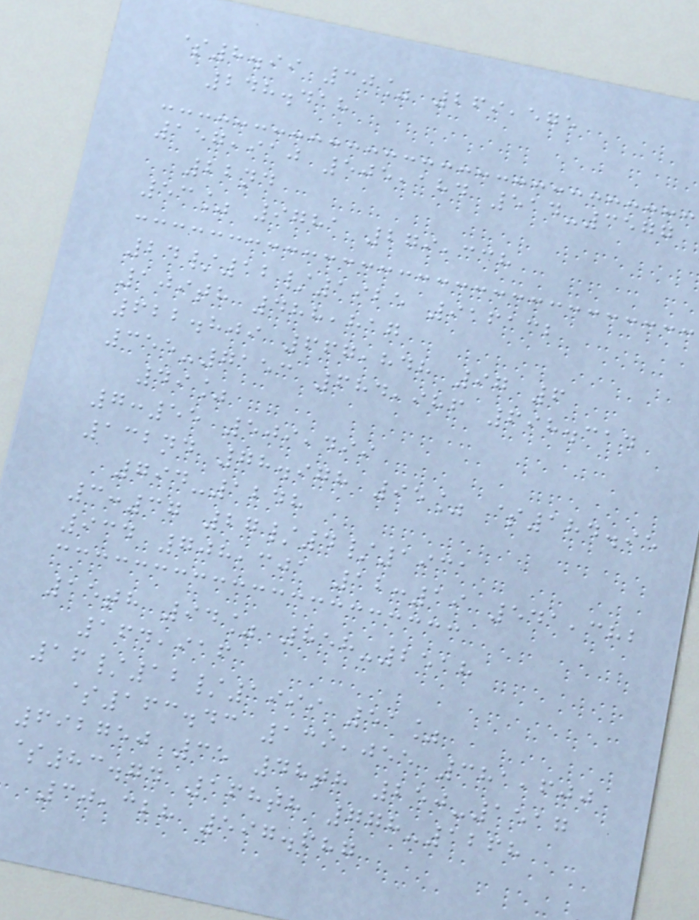$8.99 30% 269,575
248.418
157,910 505,184 514-3577
22nd
53% 9781 279,338
24/12/1925 916132
109th 488,817
622.809 667,848 97 6
355-7153 684,986 698.314
49%
7:55 509,499
132nd 78.978 95% $184.95
794-1248
3:37 27/4/1931
934 708,301 12:19 541,382
15th 94% 858-2518
164,916
16/12/1999 51%
$163.43 139,055 381,600
692750 35 48th 250-1517
$83.74 168th 778-1268
30,328 597.687
